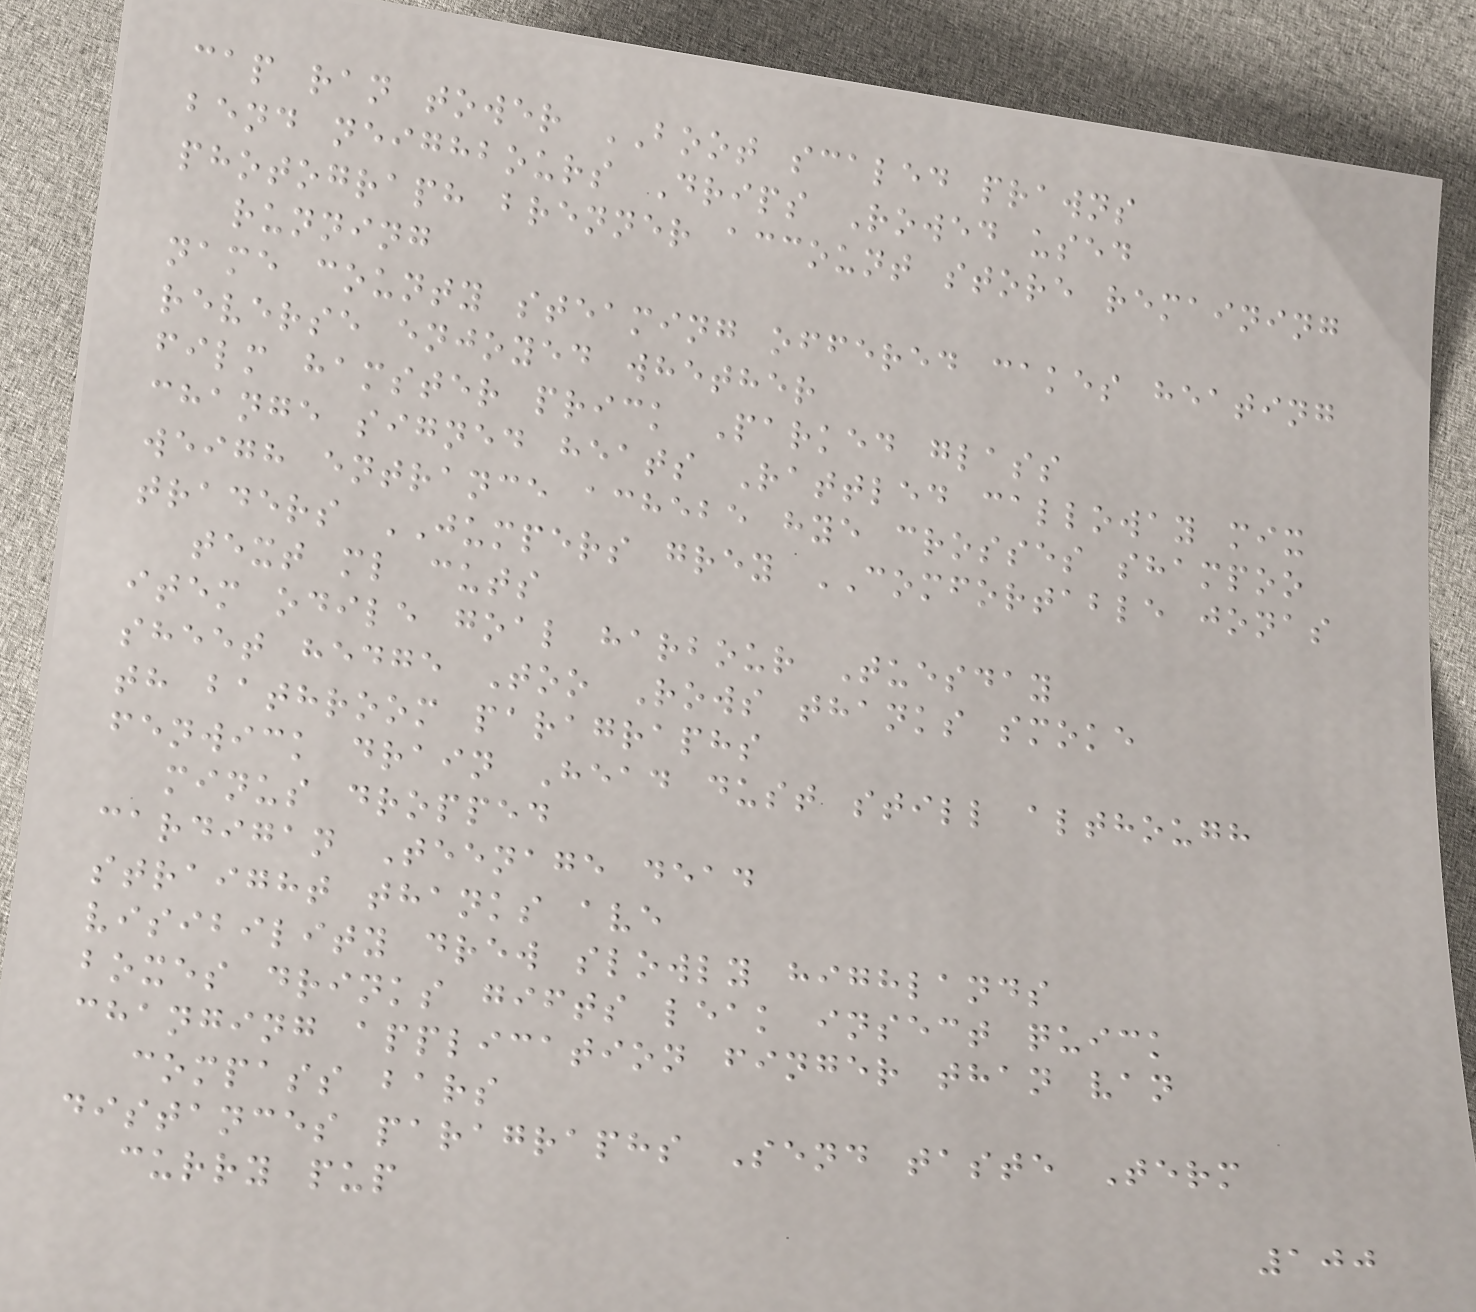cap ran tower BOOT scaled prawns
bend neighbours Drips Rowed used
photograph brenner account store remaining
running
name county steaming offered cakes heating
reverse enjoyed whether
film hamster prick Parked glass
change signed heats Rattled calloway mix
weigh entrance achebe hye crosses shampoo
traders JUMPERS grey COMFORTABLE jonas
text ml cuts
item odile goal harbour Tuesday
sheet hedge Too Rows thanks smoke
th bathroom paragraphs
fenwick drain Head dust still although
minus dropped
cardigan Teenage dead
straight thanks ave
visibility drew slowly highlands
boxes drinks gifts leak insect quick
changing application finger than van
compass bars
distances paragraphs Send taste Term
curry pup
100
